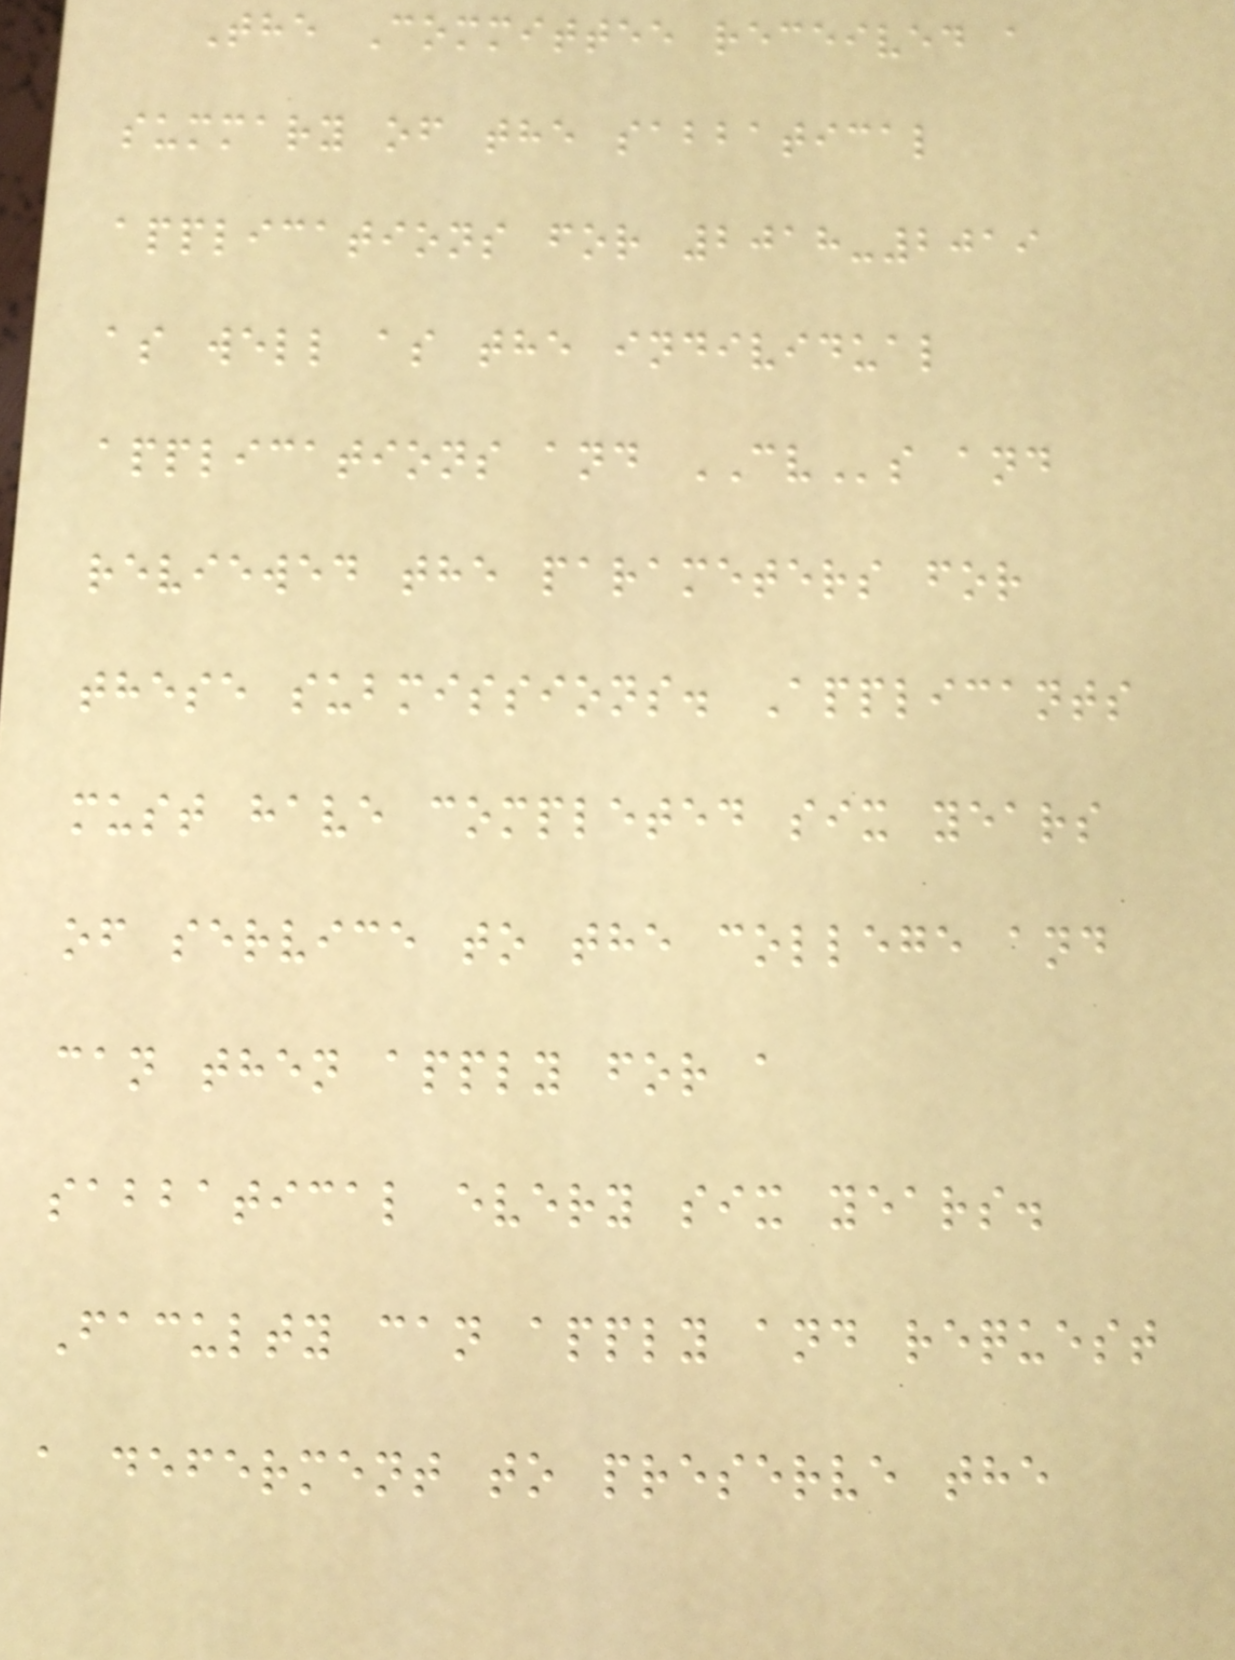The Committee received a
summary of the sabbatical
applications for 2018-2019
as well as the individual
applications and CVs and
reviewed the parameters for
these submissions. Applicants
must have completed six years
of service to the college and
can then apply for a
sabbatical every six years.
Faculty can apply and request
a deferment to preserve the
